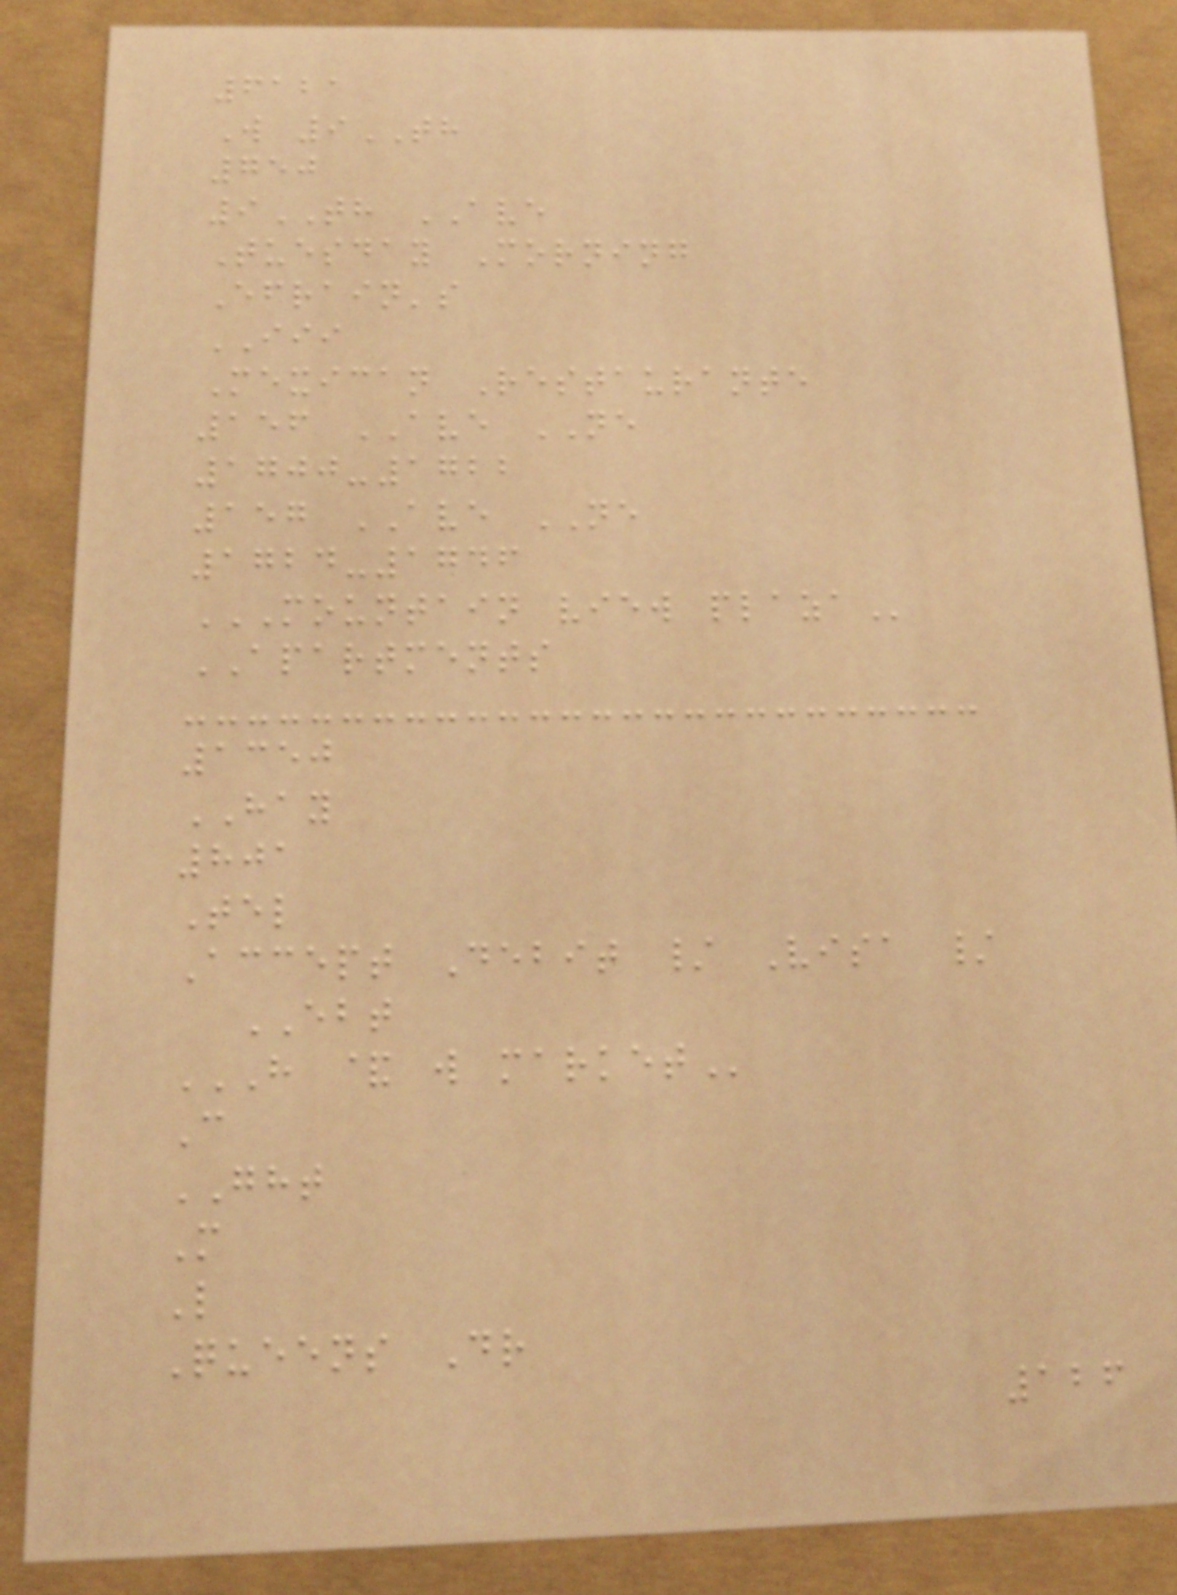6121
W 9TH
750
9TH AVE
Tuesday Morning
Efrain's
III
Mexican Restaurante
156 AVE NE
1700-1722
157 AVE NE
1724-1746
MOUNTAIN VIEW PLAZA
APARTMENTS
1350
HAY
801
Tel
Accept Debit / Visa /
EBT
H & W MARKET
C
GHT
M
L
Queens Dr
126
